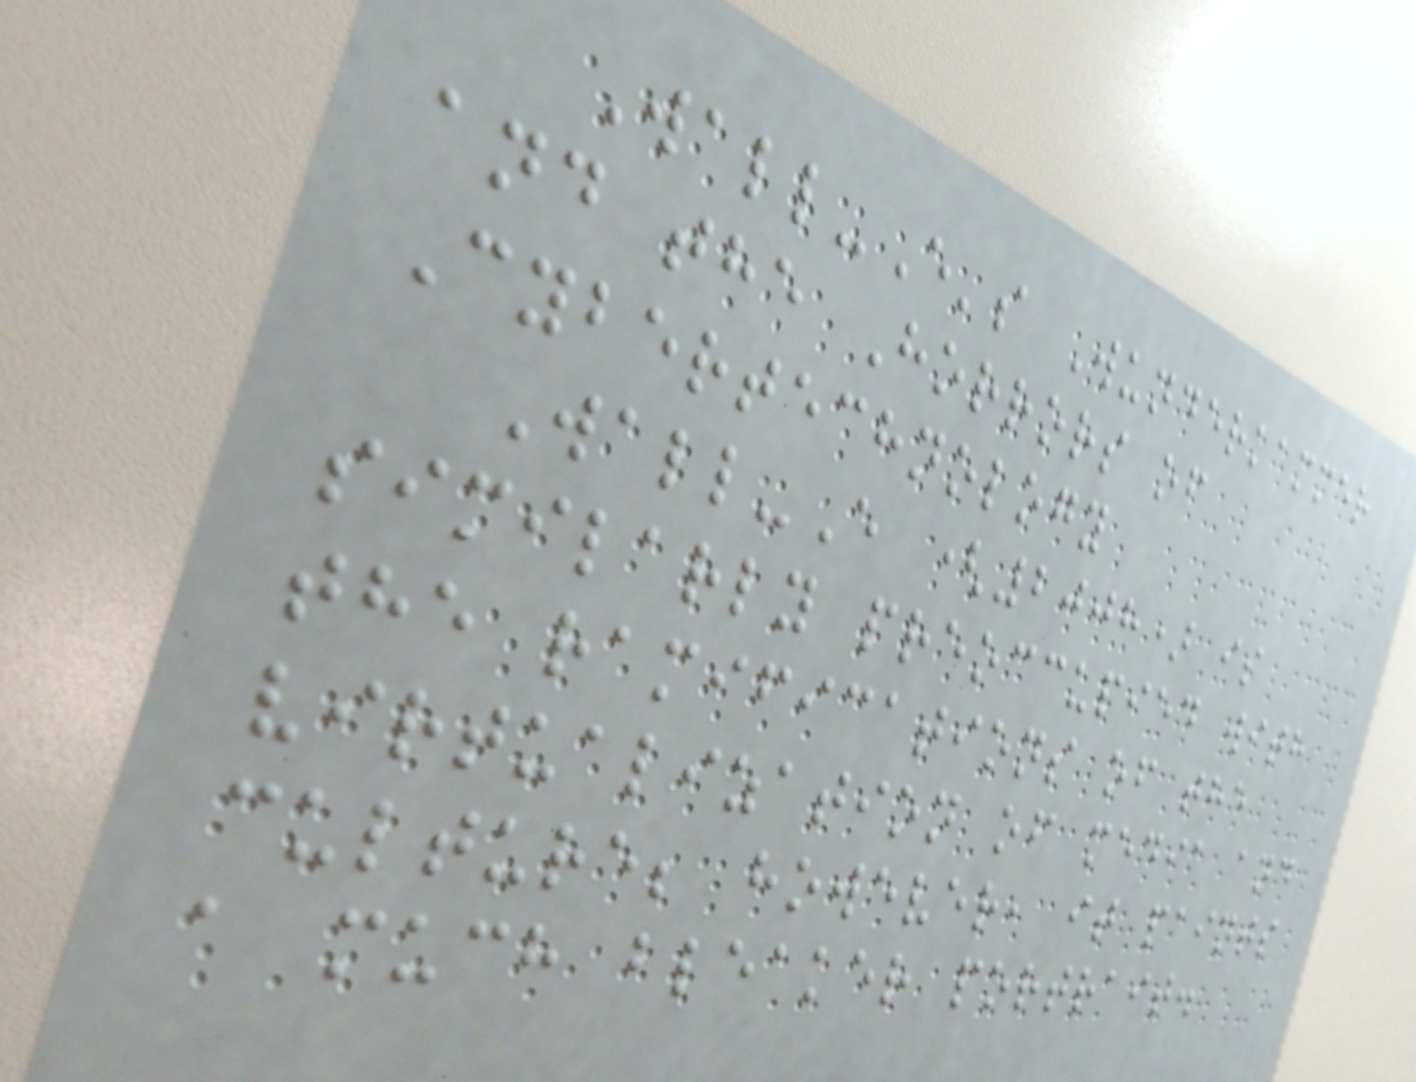Wall-E's Wunderkammer
and the Horrors of
Cybertechnology
Wall-E (2008) is
similarly preoccupied with
the ramifications of the
virtualization of media and
culture; however, it paints
a much bleaker portrait.
